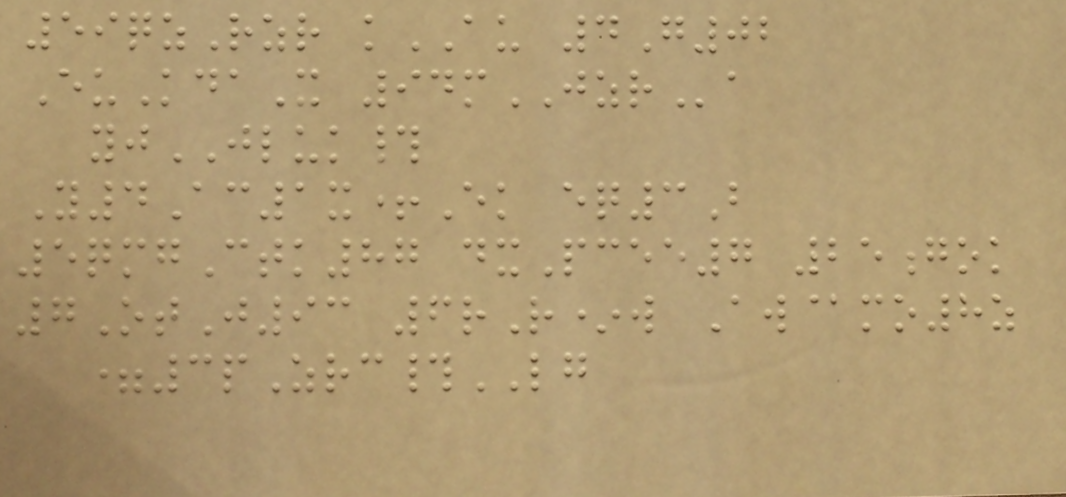59qzRzr kAU 4G02
EuKdaX 94mJZRa
yjJLUK#
Y4Ac1x+Ek eq3B
5qmgCtk87 dxPcee7 25gok
7OtJ93 6rR*w Aw@mo8z
=3pZrc#LG
